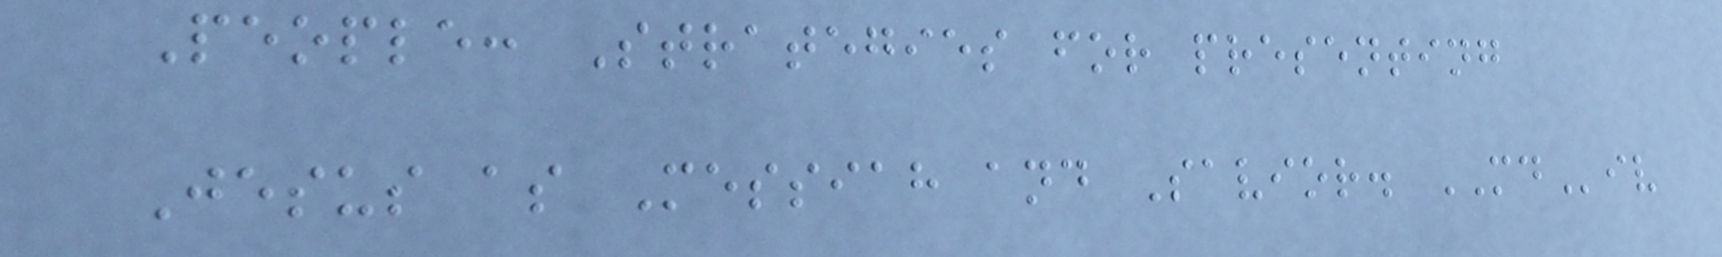People: Strategies for presenting
Jesus as Messiah and Savior. MDiv
